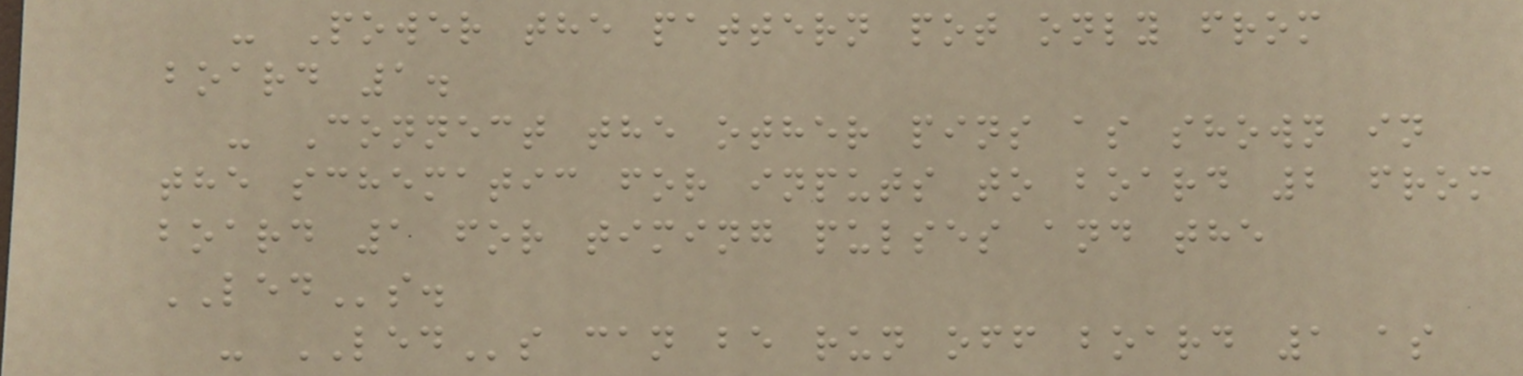- Power the pattern pot only from
board 1.
- Connect the other pins as shown in
the schematic for inputs to board 2 from
board 1 for timing pulses and the
LEDs.
- LEDs can be run off board 1 as
